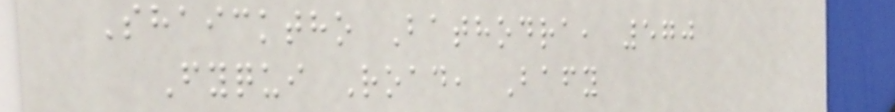Shaicktho Bathodra, 570
Fyqui Road, Bafy
